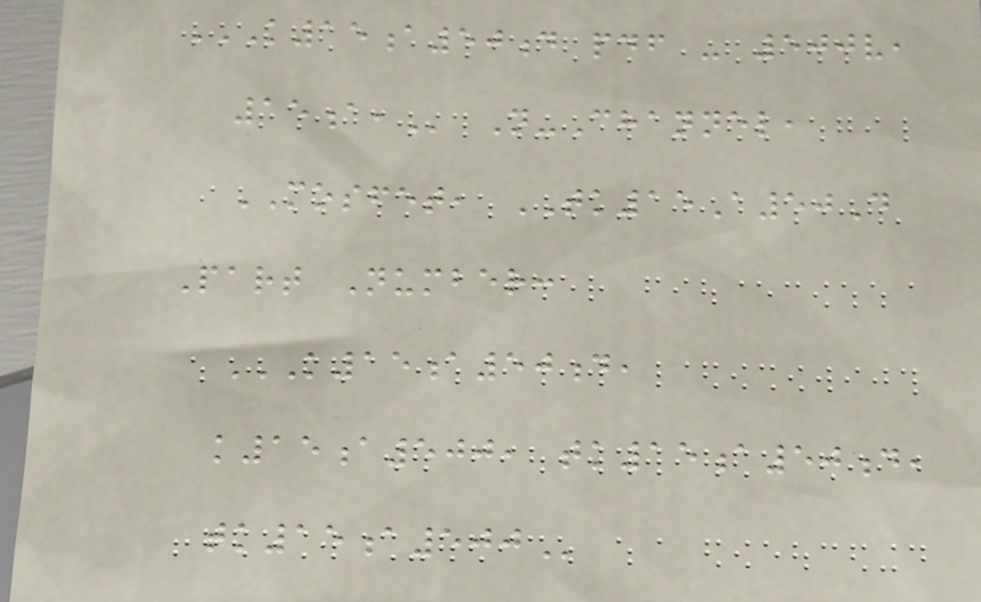K15A50D PDF - 500V,
15A, N-Channel,
MOSFET, TK15A50D
Part Number:
K15A50D,
K15A500, TK15A50D,
TK15A500
